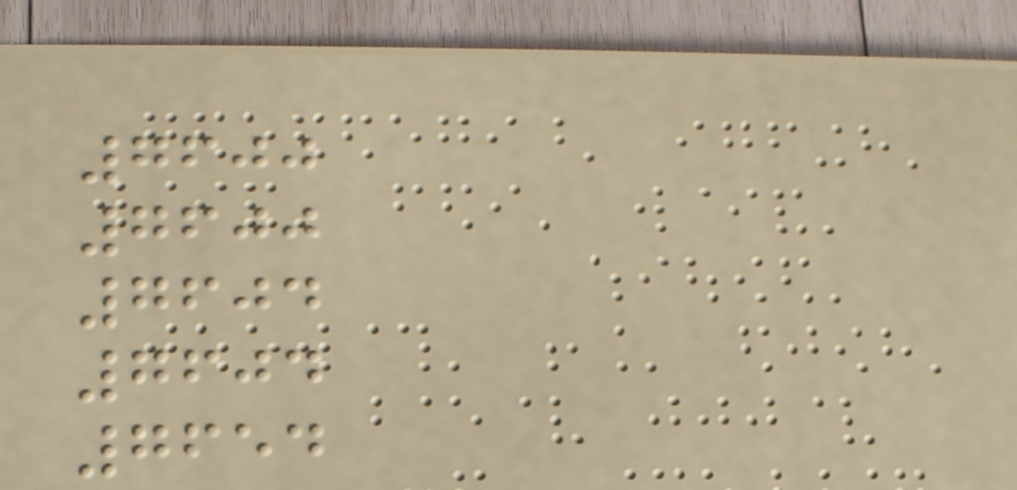7600
7600
7604
7604
7654
